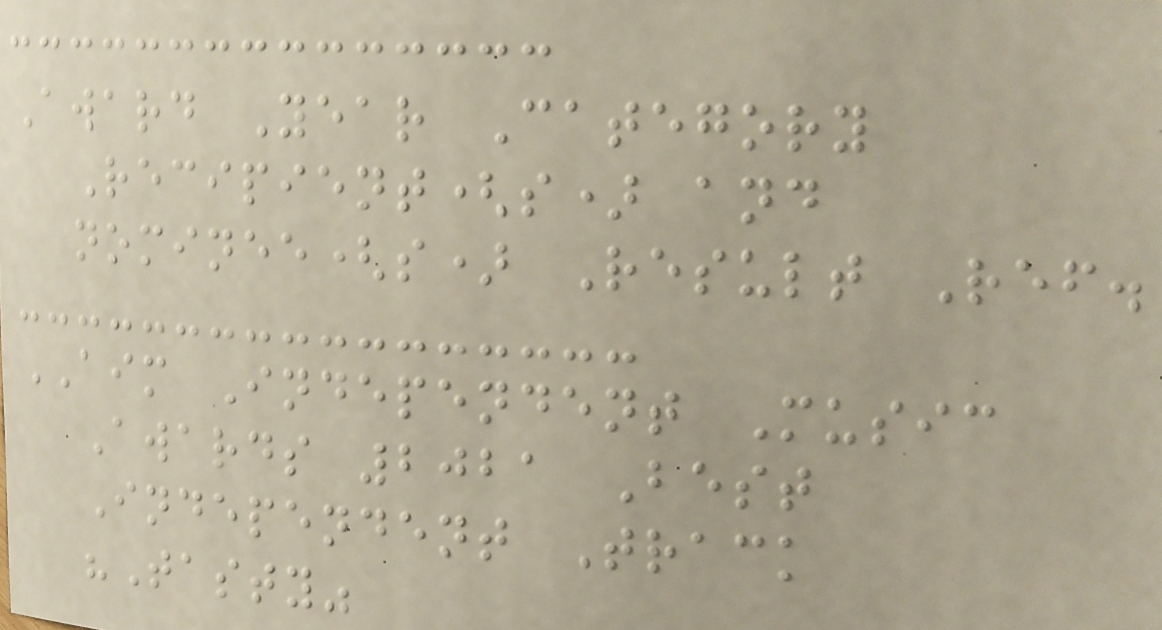Award Year Category
Recipient(s) and
nominee(s) Result Ref.
AIM Independent Music
Awards 2021 Best
Independent Track
"Tasty"
